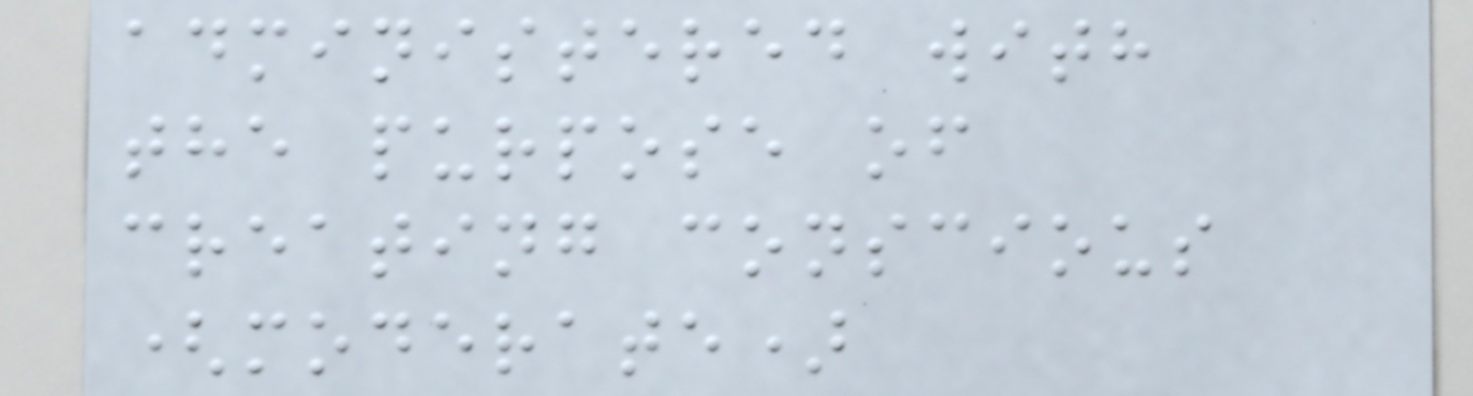administered with
the purpose of
creating conscious
(moderate)
